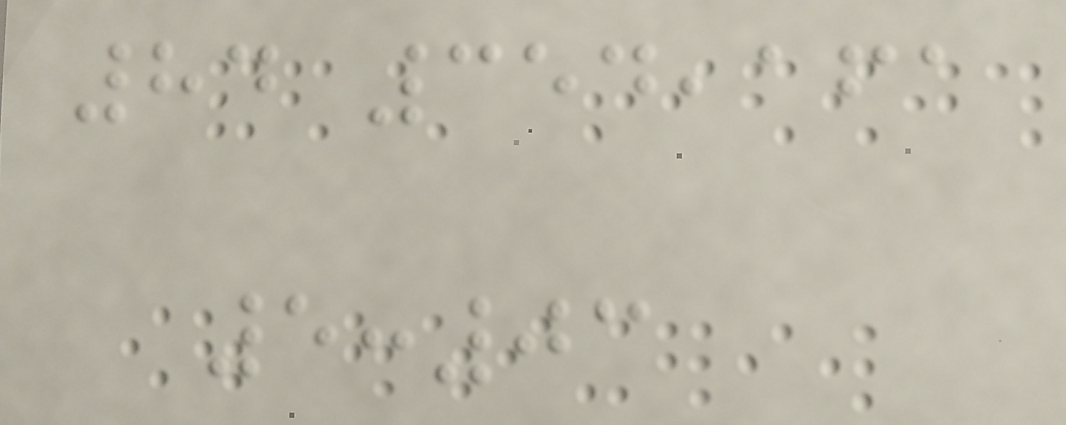84 354,161
5:03
